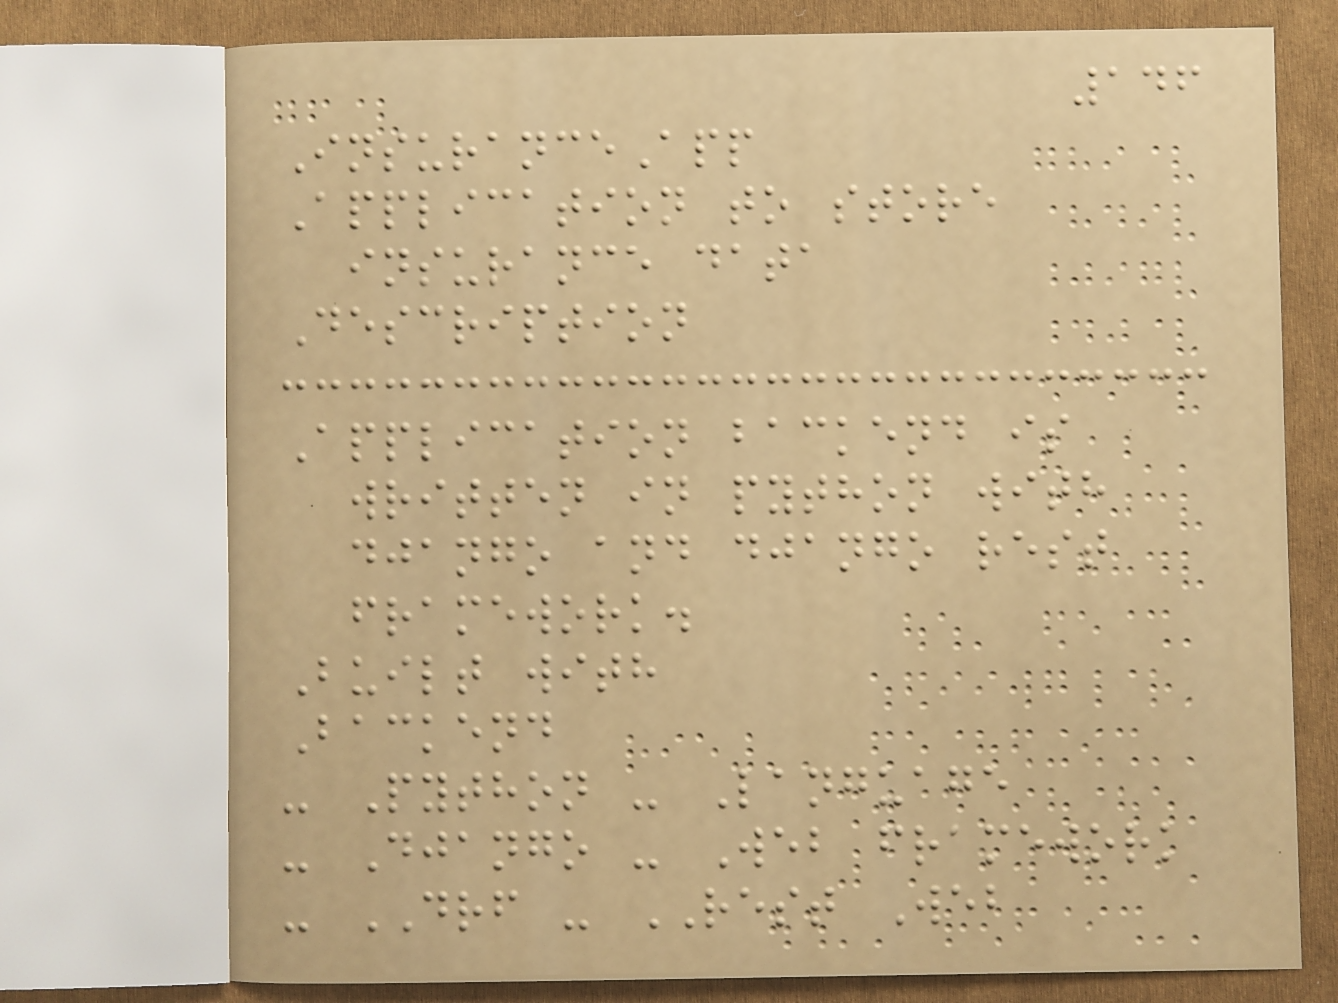146
InsuranceApp
Application to store
insurance data
Description
Application backend is
written in python with
django and django rest
framework.
Built with
Backend
- Python - Language
- Django - Web framework
- DRF - REST Web
